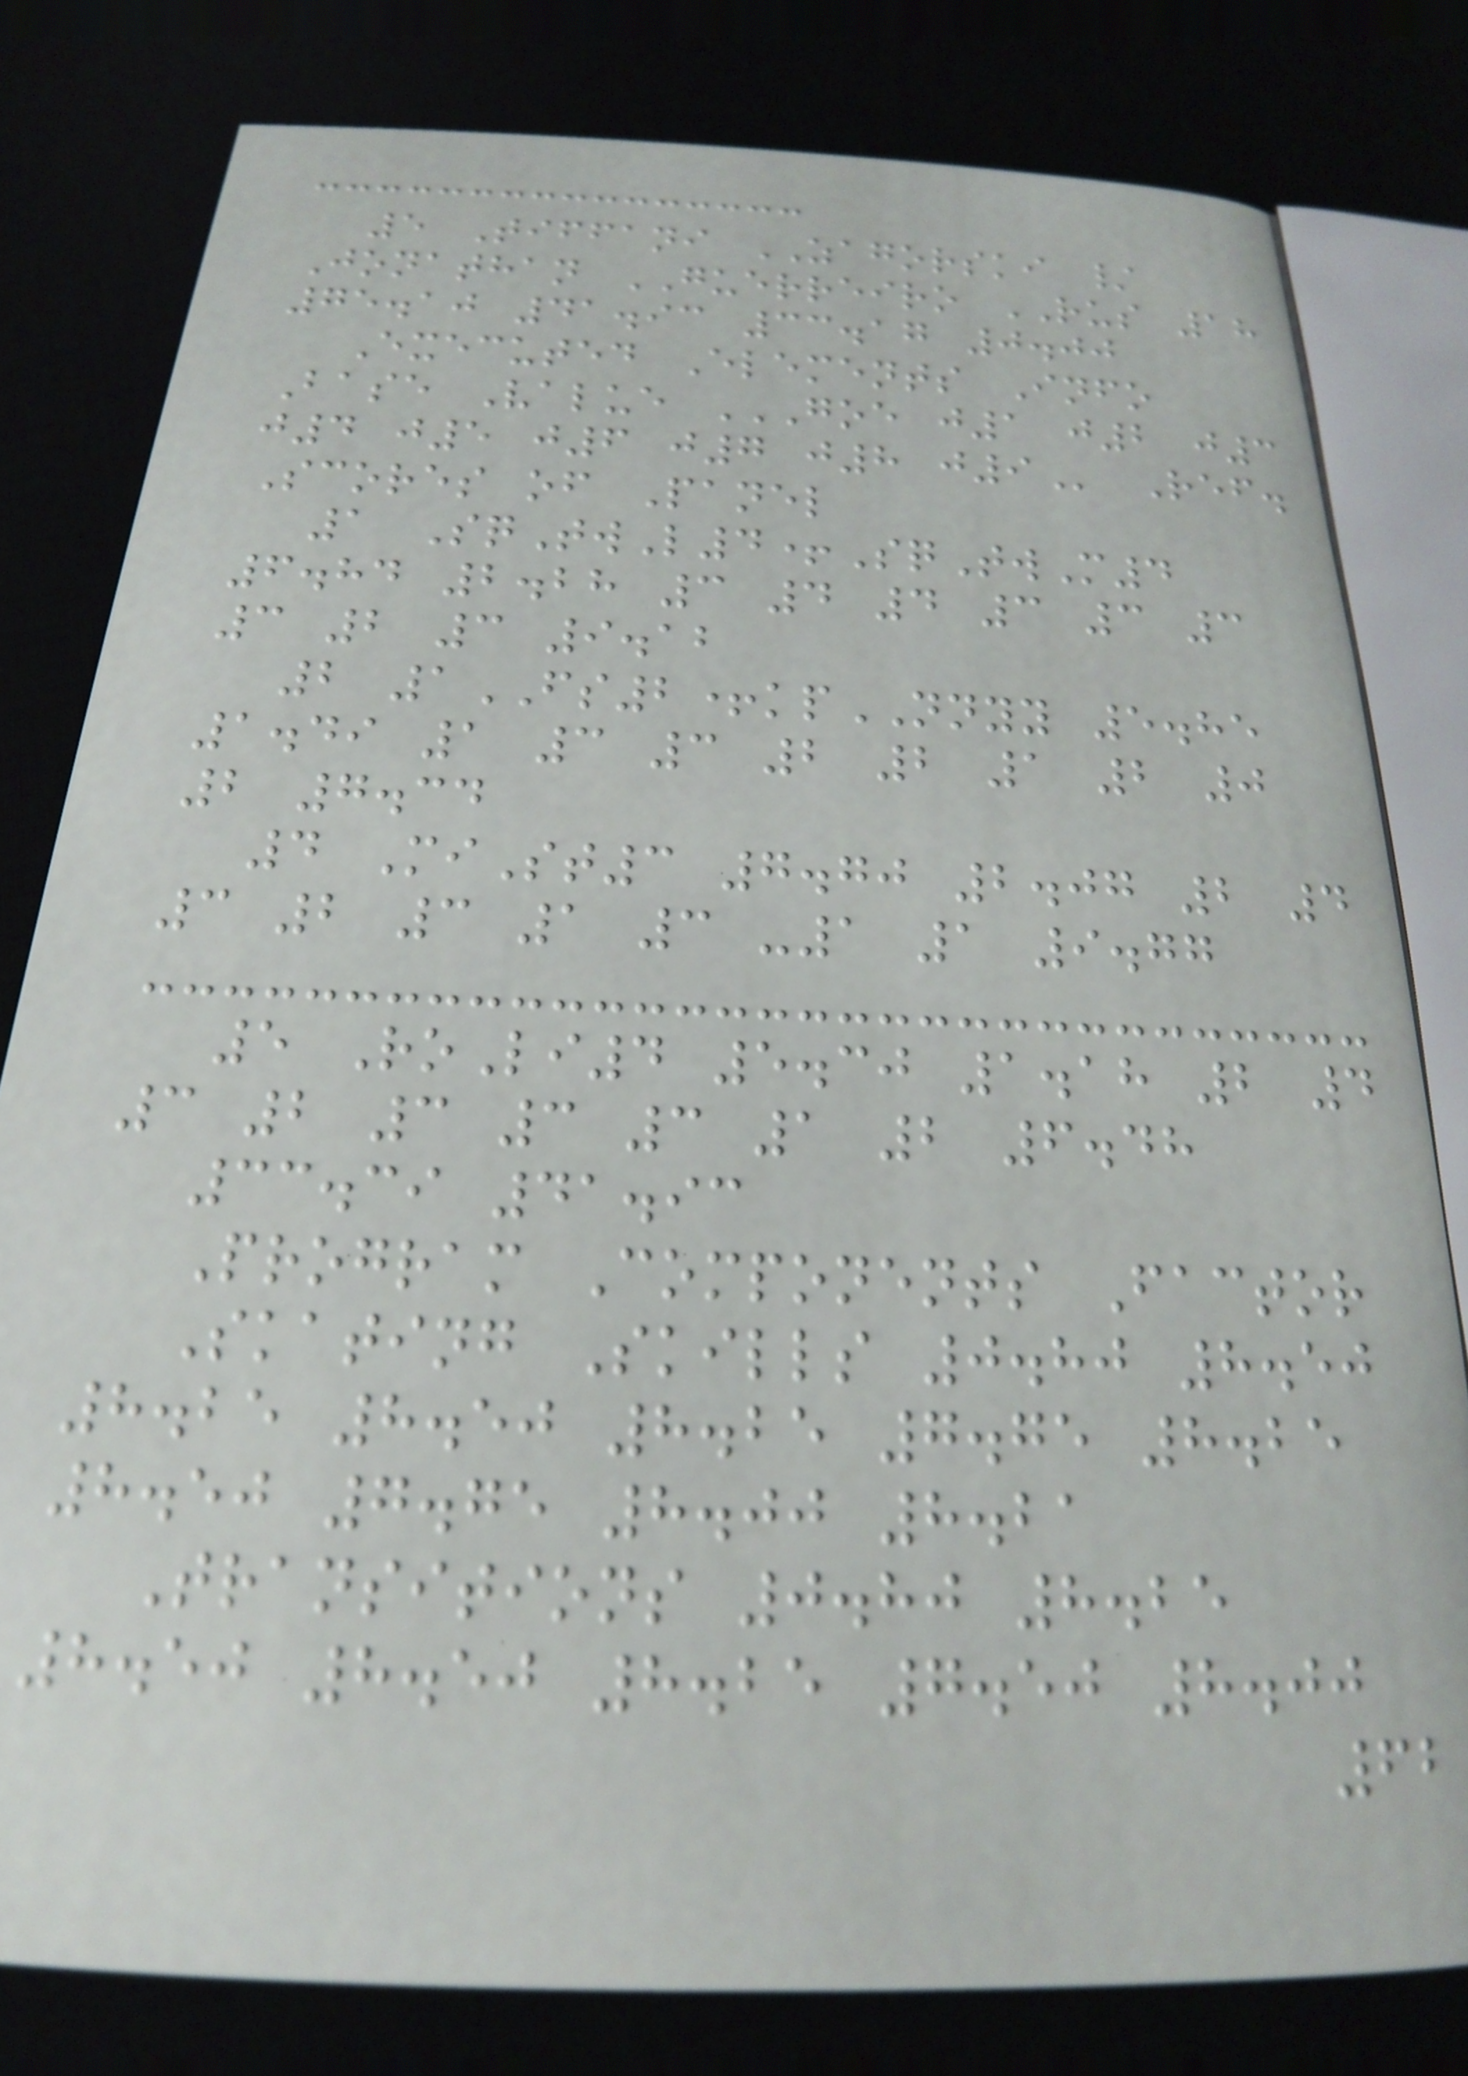5 Tiffani ZAGORSKI /
Jonathan GUERREIRO RUS 18
75.10 41.93 33.17 0.00
Executed Elements Info
Base Value GOE J1 J2 J3
J4 J5 J6 J7 J8 J9 Ref.
Scores of Panel
1 SqTwL4+SqTwM4
6.84 2.28 3 4 4 3 3 3
3 2 3 9.12
2 1FS2+kpNNYY 5.85
1.49 1 3 3 2 2 1 2 0
2 7.34
4 MiSt3 7.70 2.07 2 4
3 2 3 1 3 -1 1 9.77
5 RoLi4 5.30 1.18 2 4
3 2 3 3 3 1 2 6.48
33.39 41.93
Program Components Factor
Skating Skills 0.80 8.50
8.25 8.50 8.25 7.75 8.25
8.50 7.75 8.00 8.21
Transitions 0.80 8.25
8.50 8.50 8.25 7.50 8.00
62
